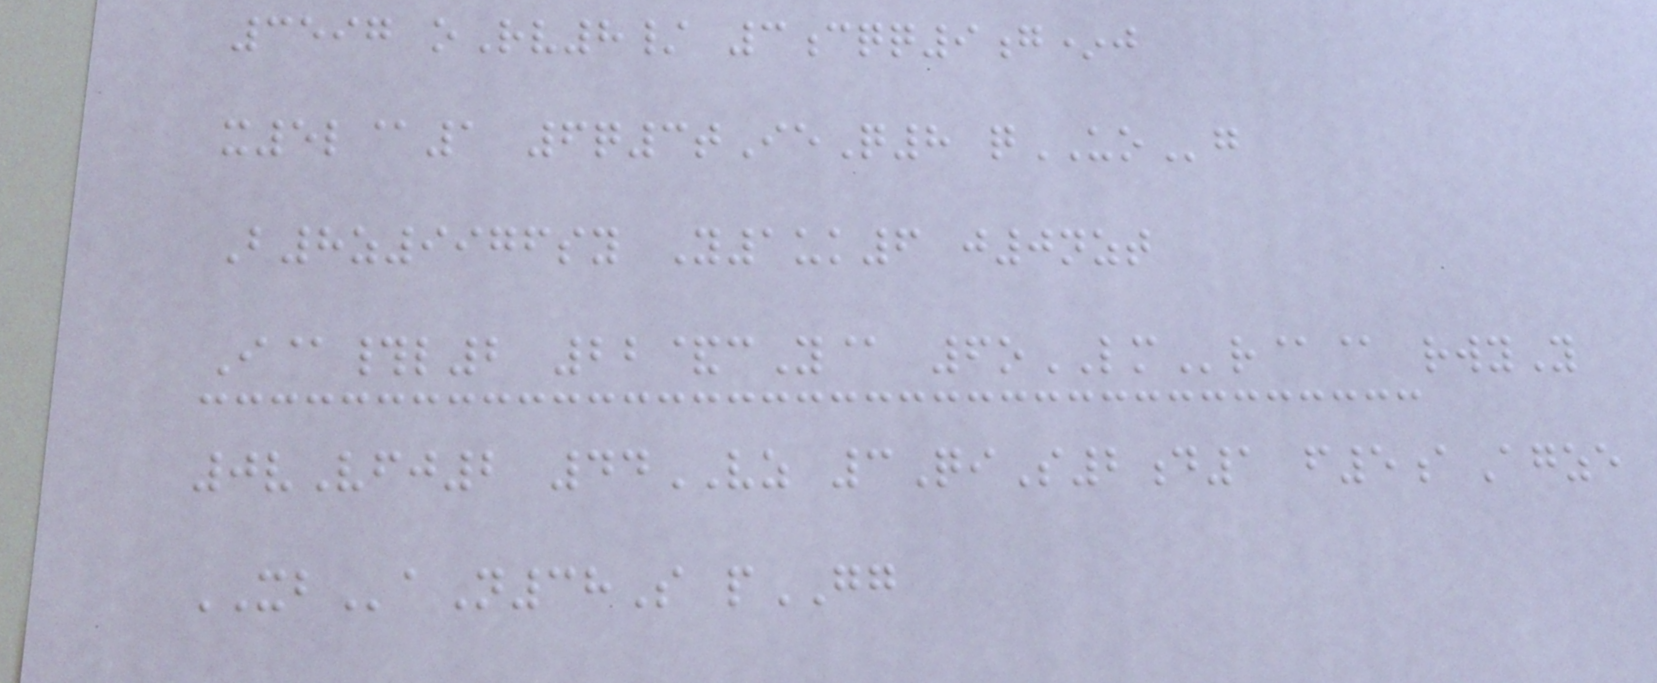3597 oRv8/ 3cqq9g*j
x5l@1 6q3tIeQ8 qUOg
B8z9976sy Y1uk6 j0nzt
I@#l2 22&cY@ 6oLMr@@ rwyY
0vVfj2 44VZ 3QiS2d1 f5aAgze
XBaN38S pGG
